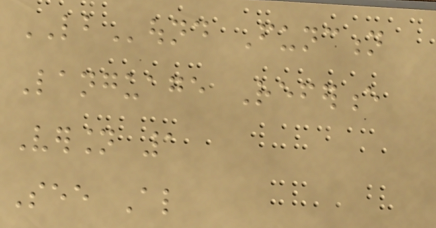LBound Function
Language Reference
Version 1
See Also
